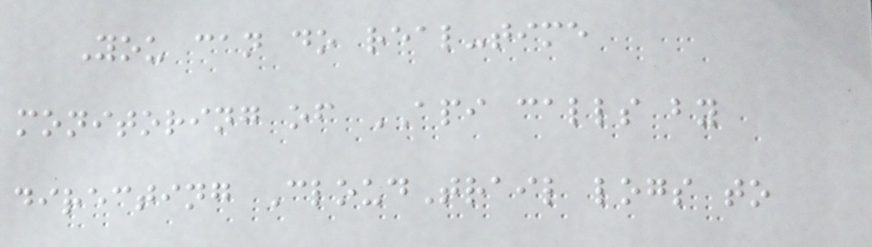You can do real-time
monitoring of API calls by
directing CloudTrail logs to
